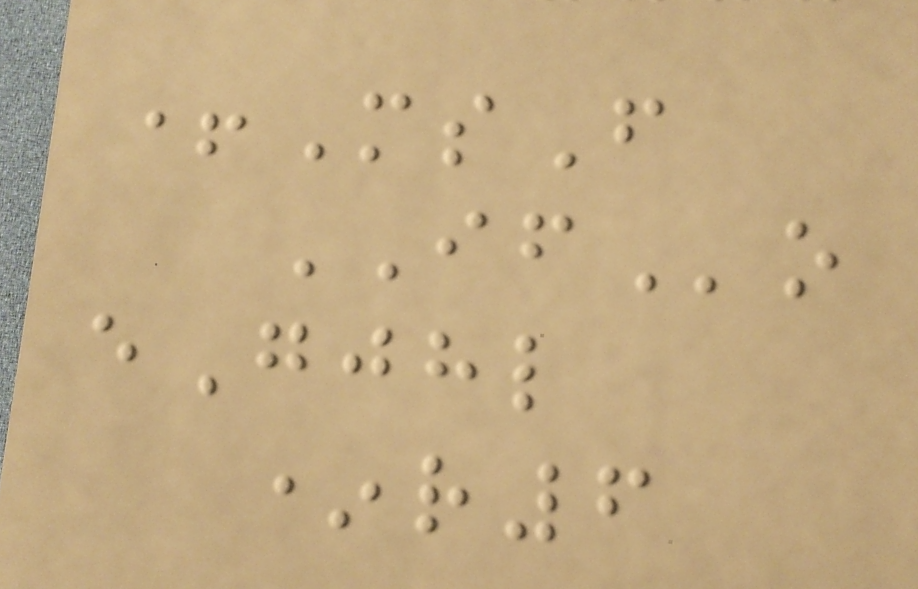+MsF
IFo
eGjhl
*r6
